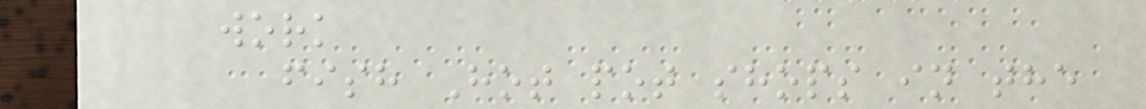work
fish Hot pot shops in the
